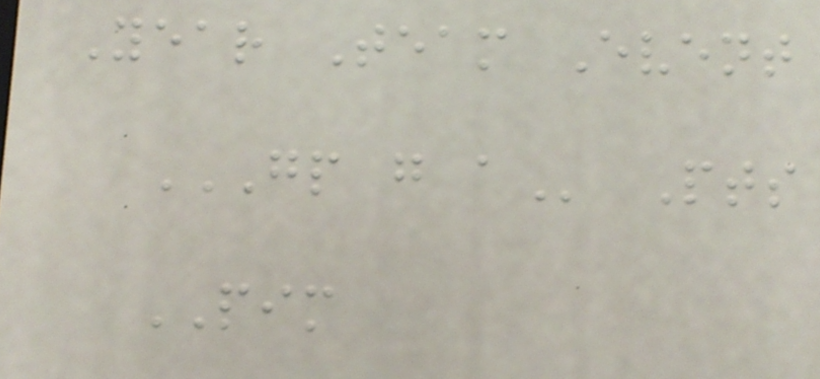Year Team Event
GP G A Pts
PIM
